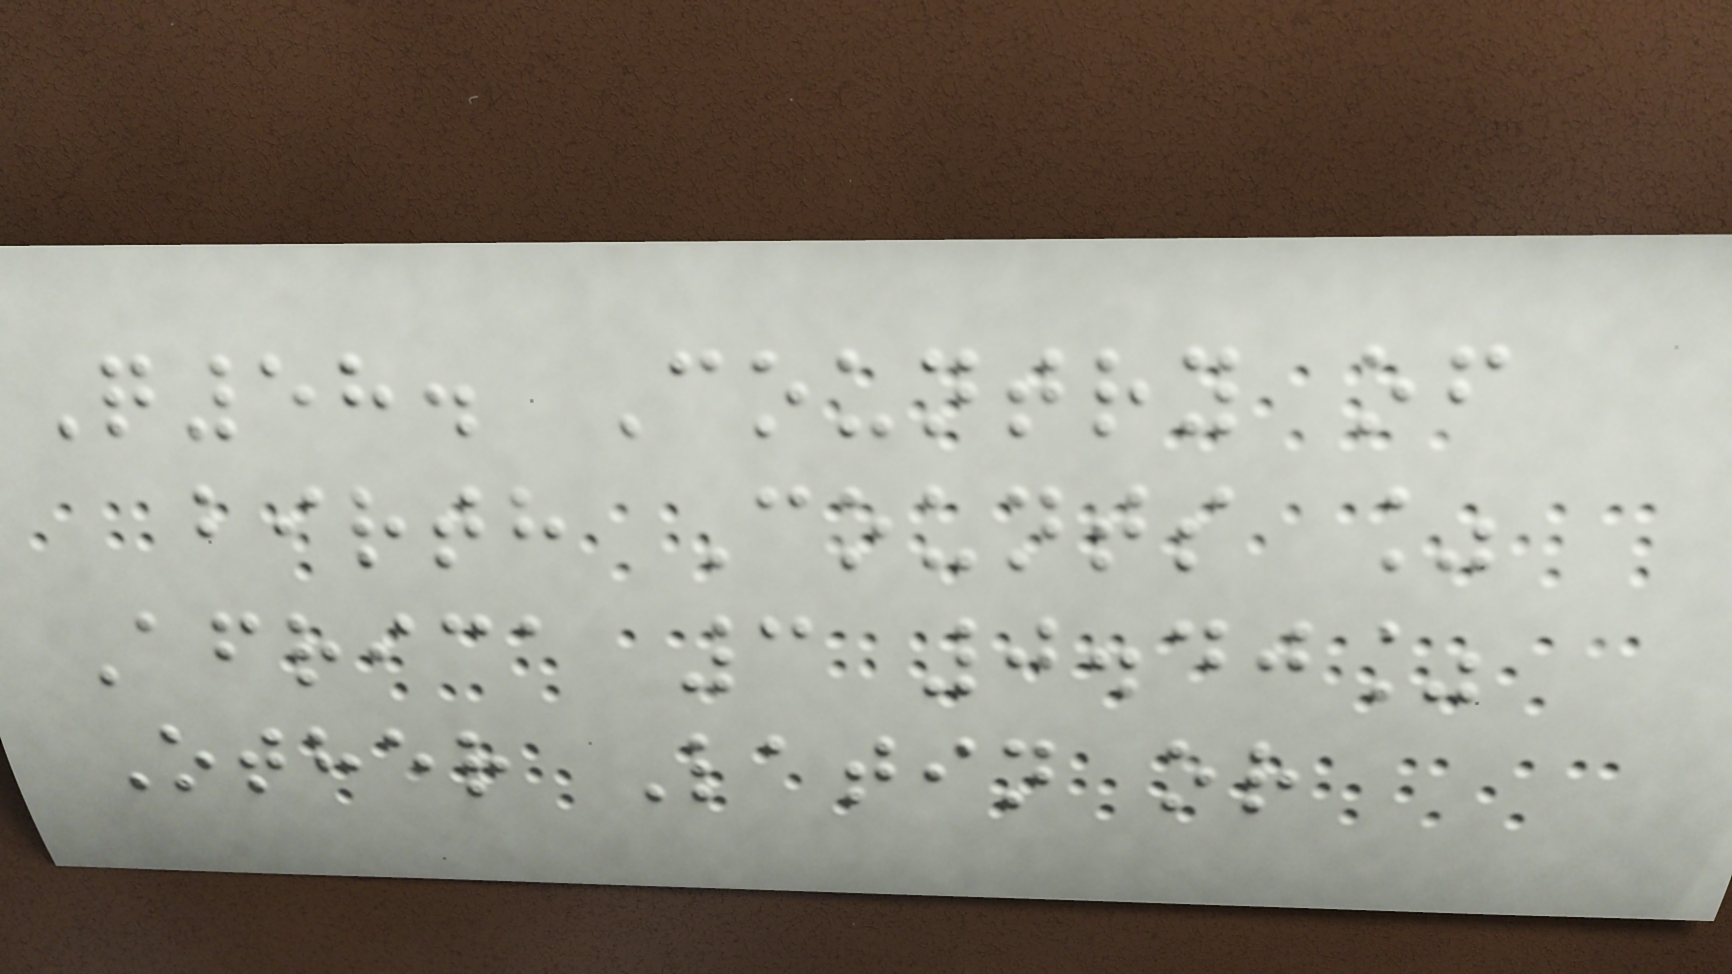Q58. Country of
birth Counts %
Africa 3 0.40%
Other Latin or
